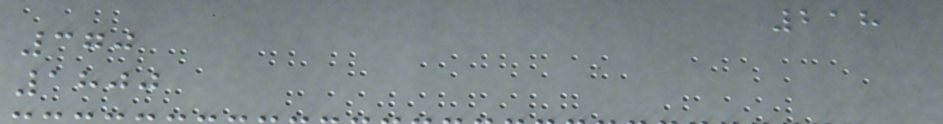218
370
1800
